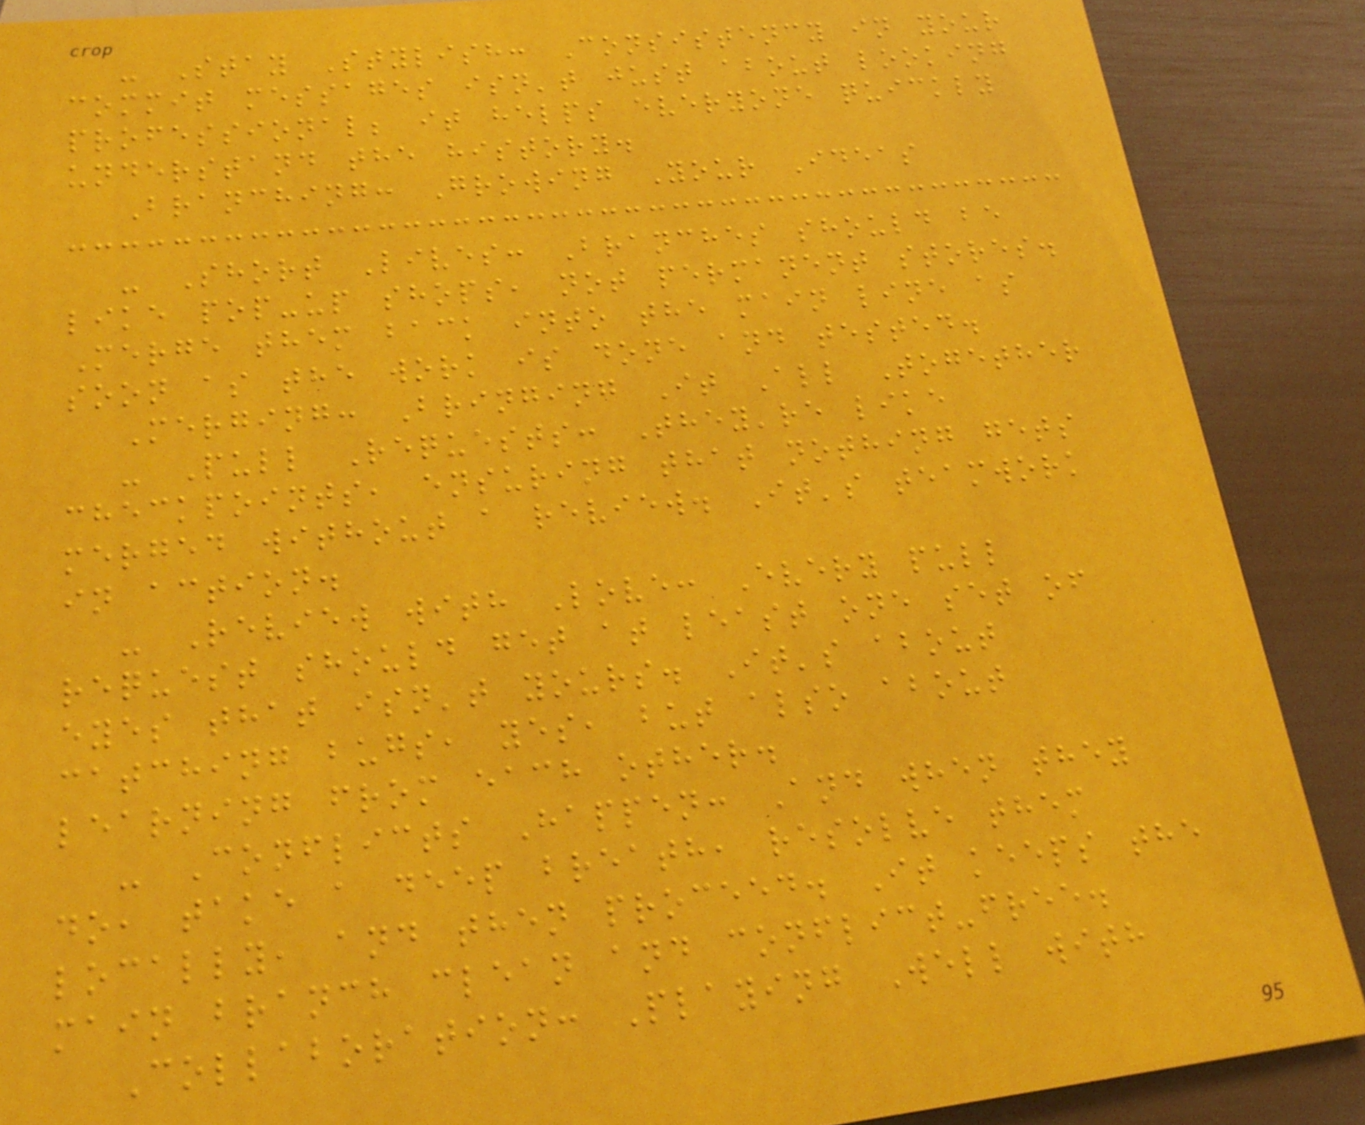- Stay Stylish: Consistency in your
commit messages isn't just about looking
professional; it helps everyone quickly
understand the history.
Branching: Growing Your Ideas
- Short Lives: Branches should be
like pop-up shops, not permanent stores.
Merge them back into the main line as
soon as the work is done and tested.
Merging: Bringing It All Together
- Pull Requests: They're like
checkpoints, ensuring that nothing gets
merged without a review. It's teamwork
in action.
- Review with Love: Every pull
request should get at least one set of
eyes that isn't yours. It's about
catching bugs, yes, but also about
learning from each other.
- Conflicts Happen: And when they
do, take a deep breath, resolve them
locally, and then proceed. It keeps the
main branch clean and conflict-free.
Collaboration: Playing Well with
